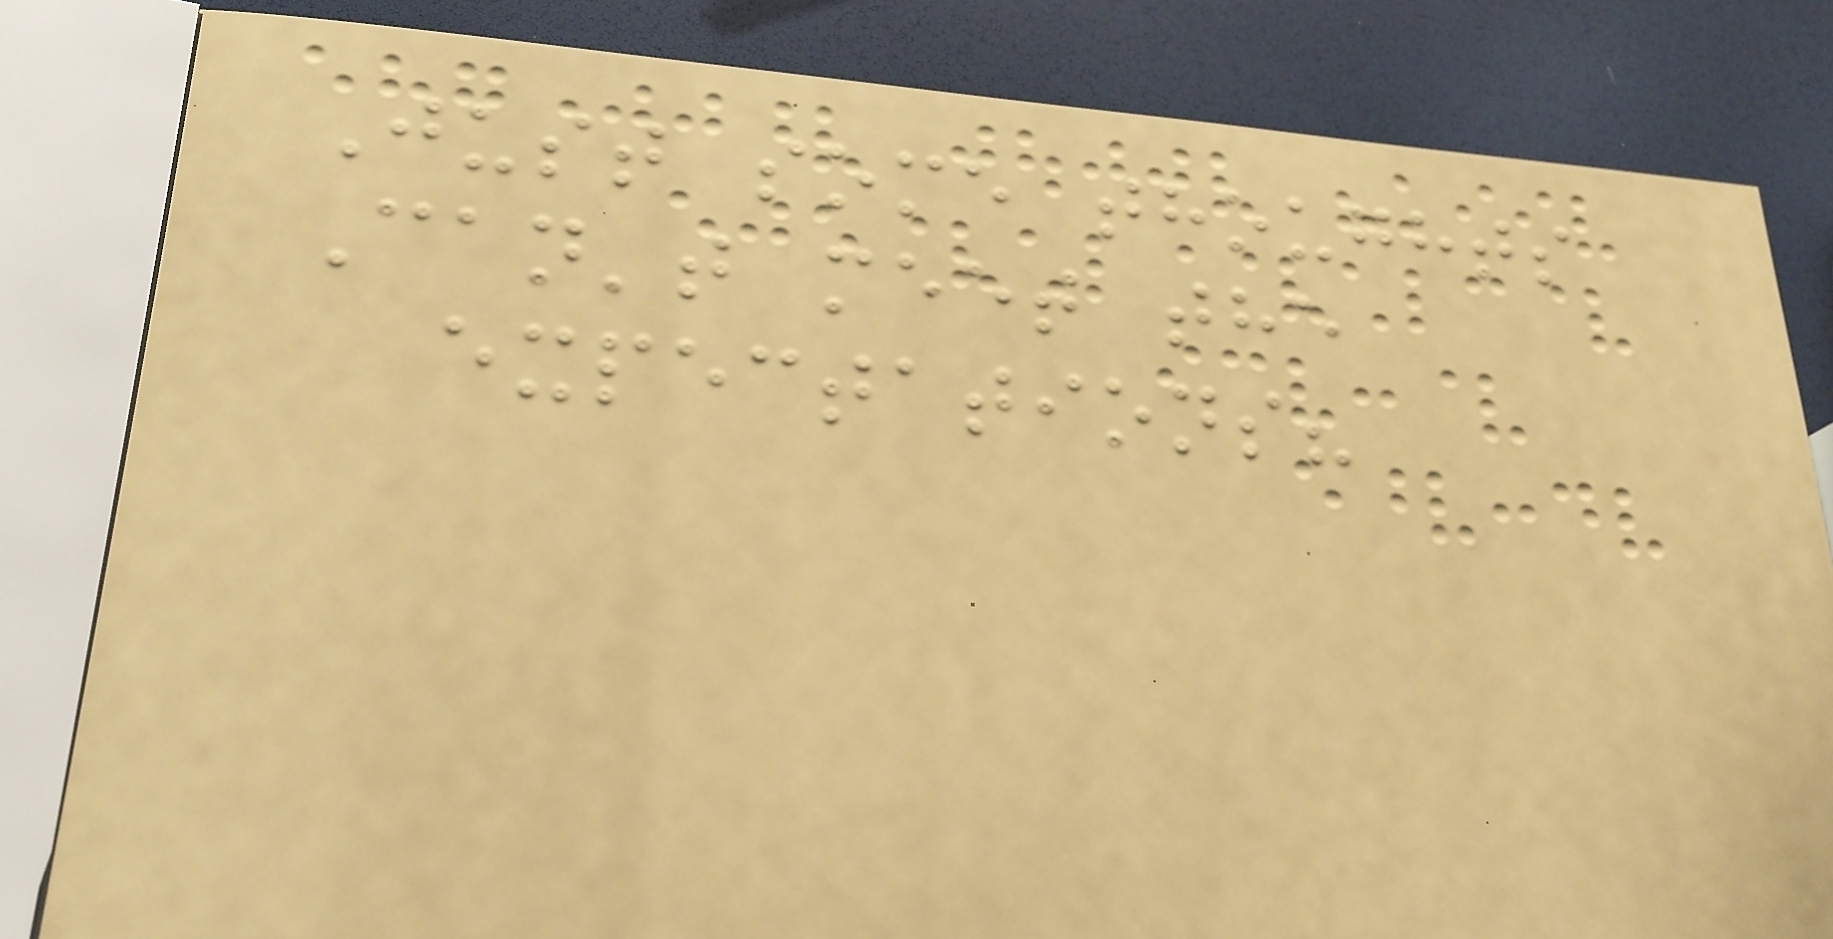Just some thoughts
Can't meet the
expectations?
